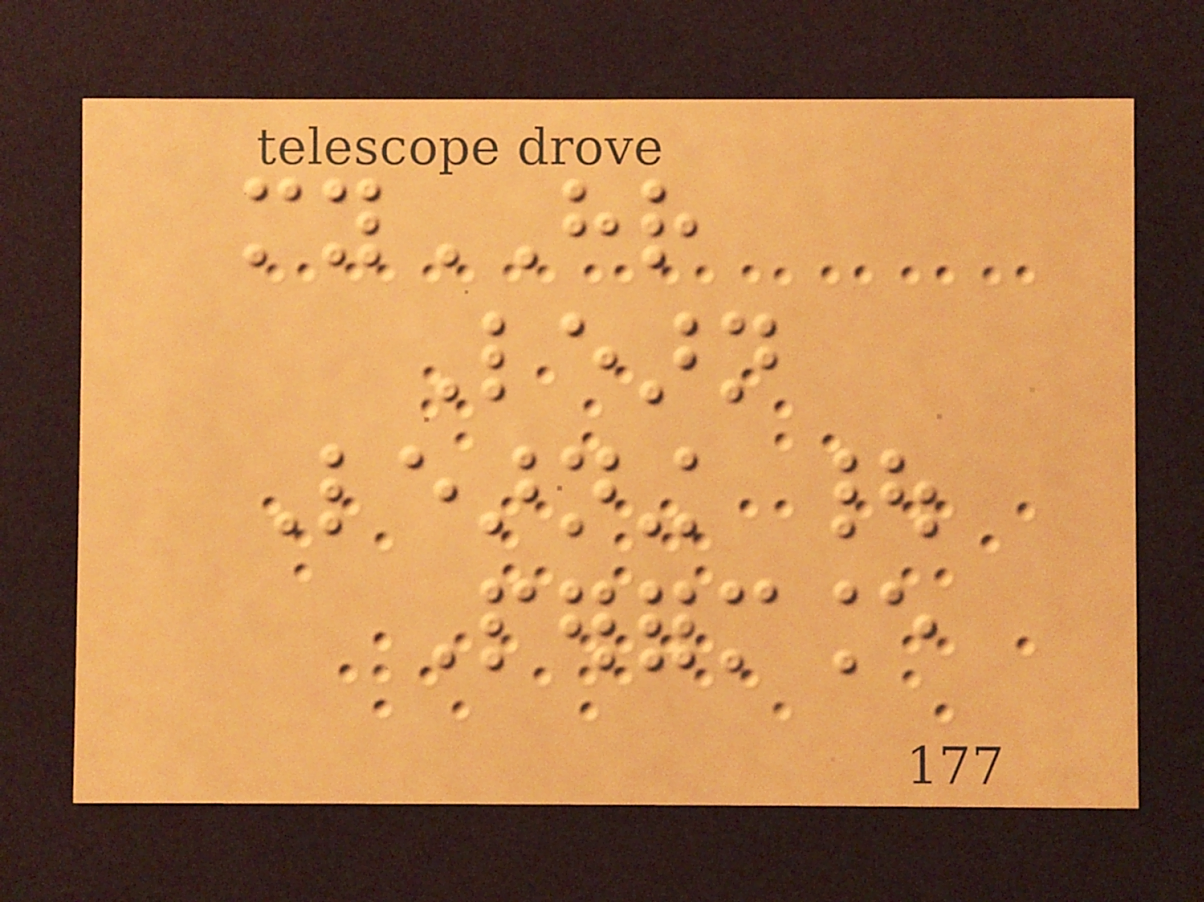myHR
Learn
Learning |
Performance
